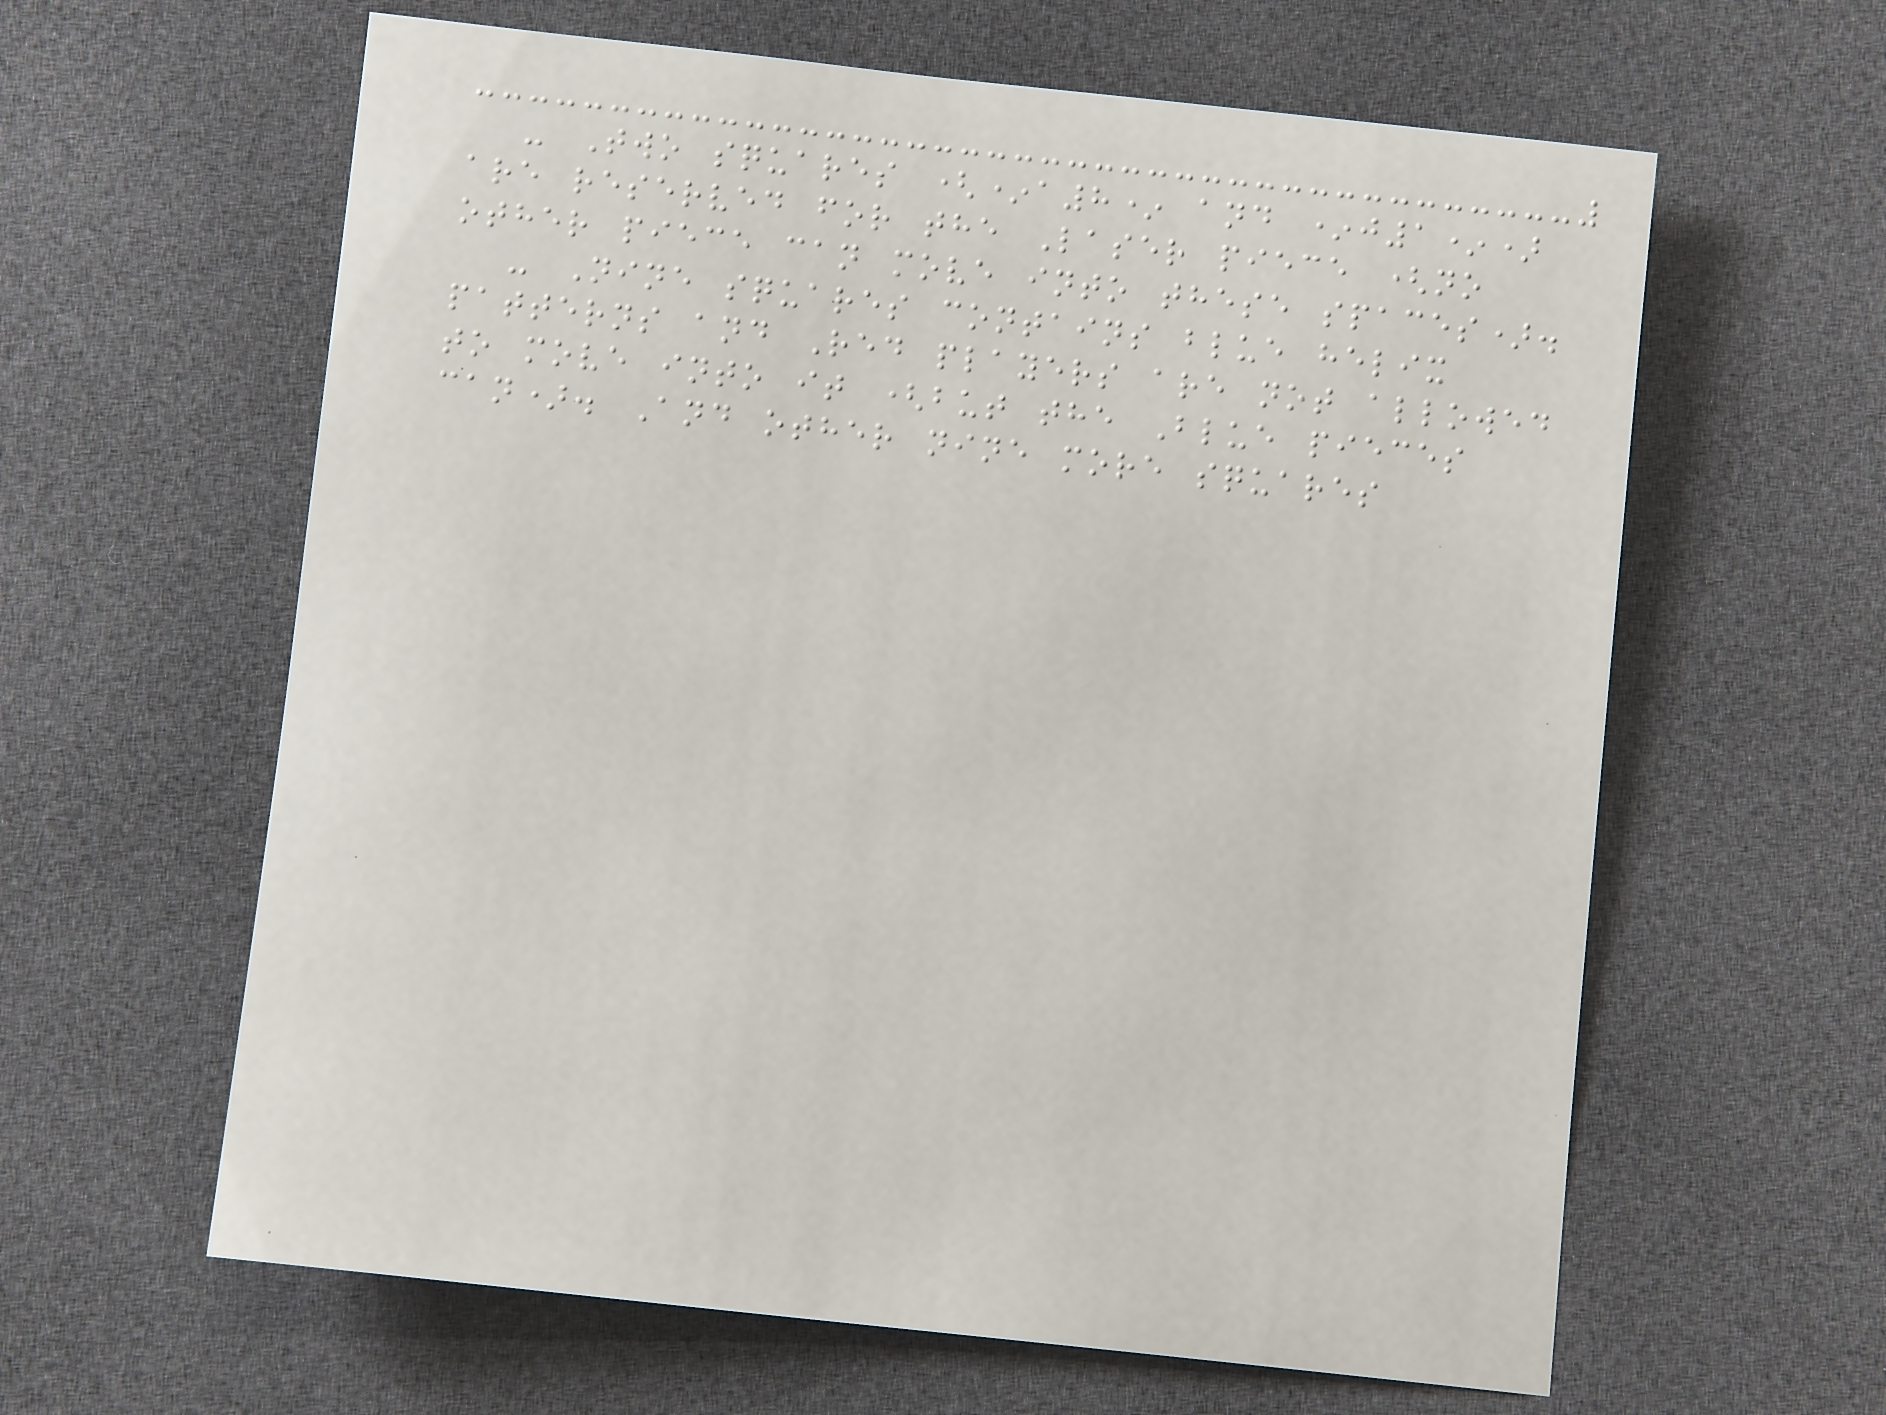- Two squares (*a8* and *j1*)
are reserved for the Laser piece (no
other piece can move into these spaces).
- Nine squares contains blue helix
patterns and Red players are not allowed
to move into it (but the Blue pieces
can). And other nine more squares
